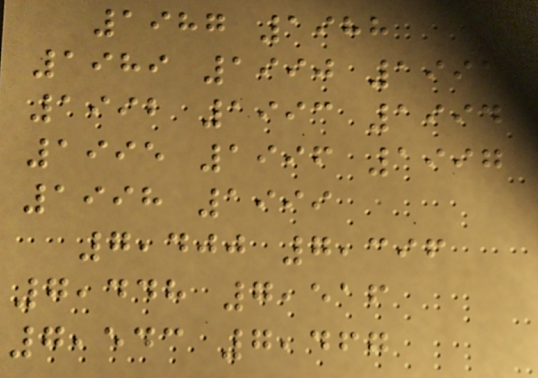1987 1988
1989 1990 1991
1992 1993 1994
1995 1996 1997
1998 1999
7,400 7,396
7,448 7,516
7,543 7,467
